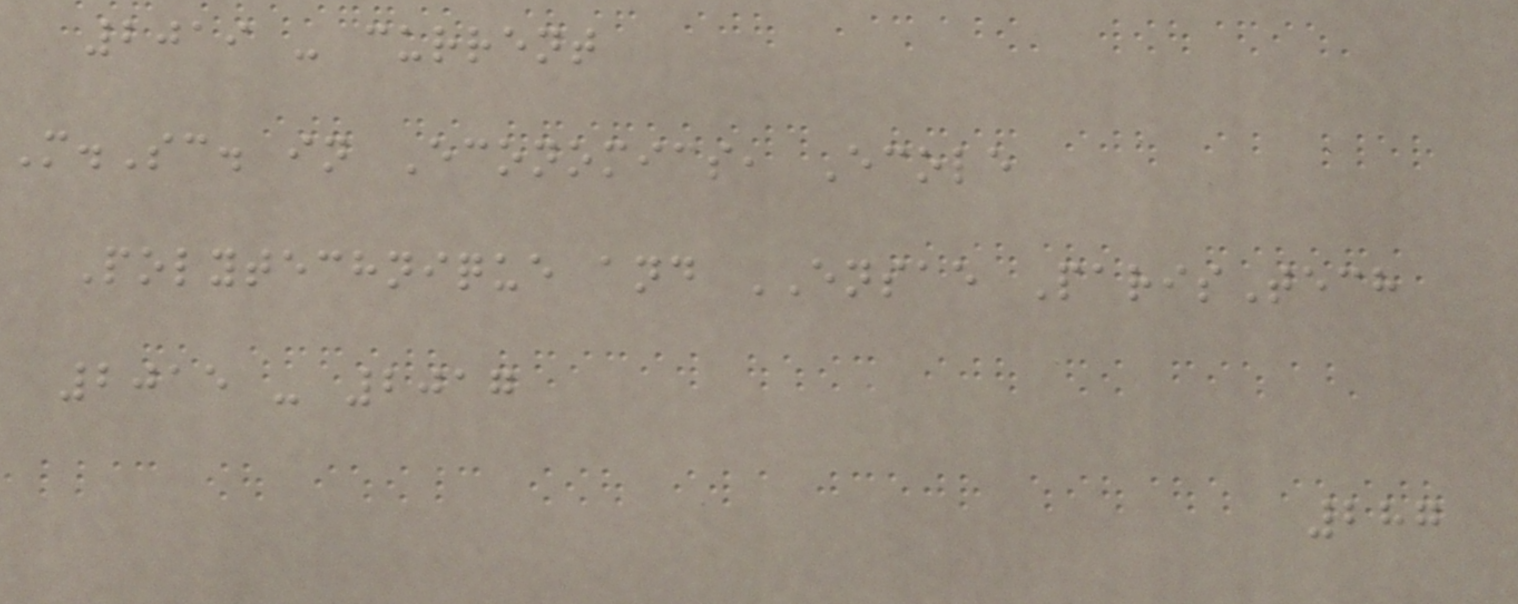2019 - current
M.Sc. in Economics, Ecole
Polytechnique and ENSAE ParisTech
2015 - 2017
287
